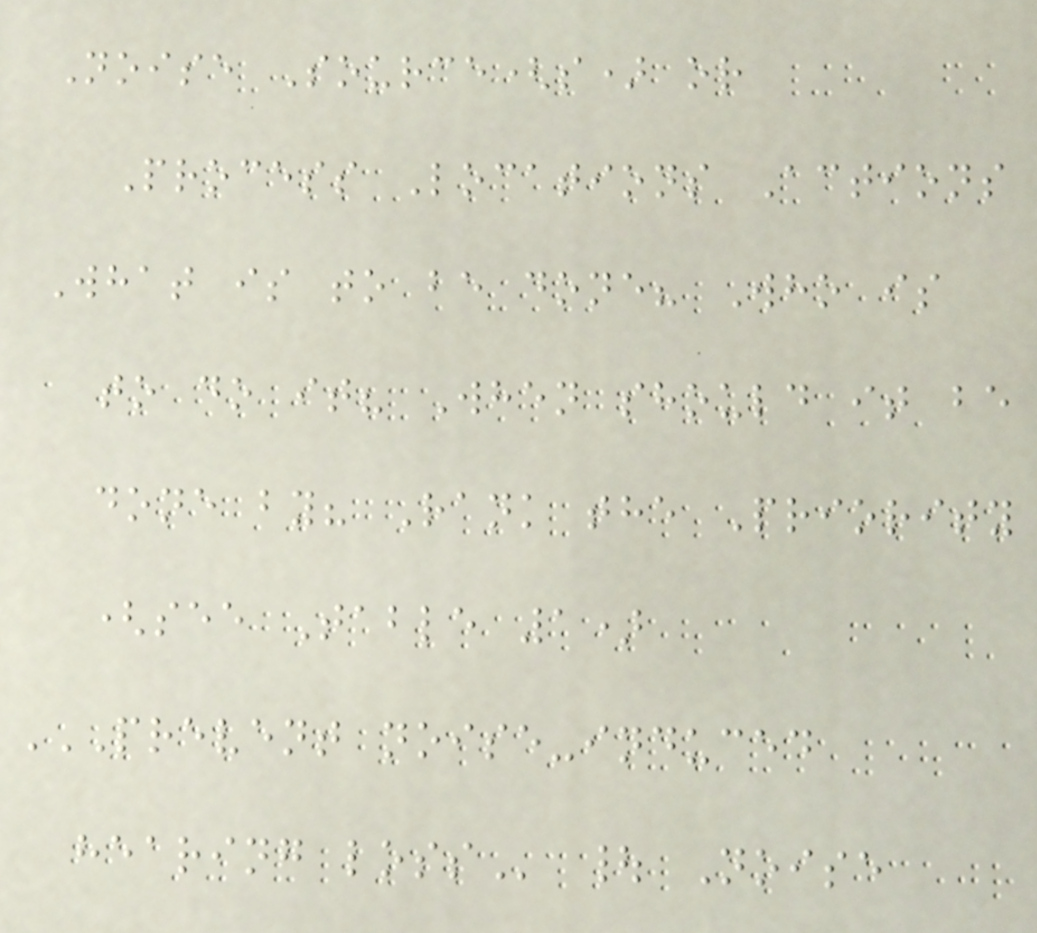Noise Source(s) or
Process Locations Actions
What is to be done? Who is
to do it? When should it be
done by? Rank the Priority
(see Table 1)
PREVENT NOISE-INDUCED
HEARING LOSS | Noise
